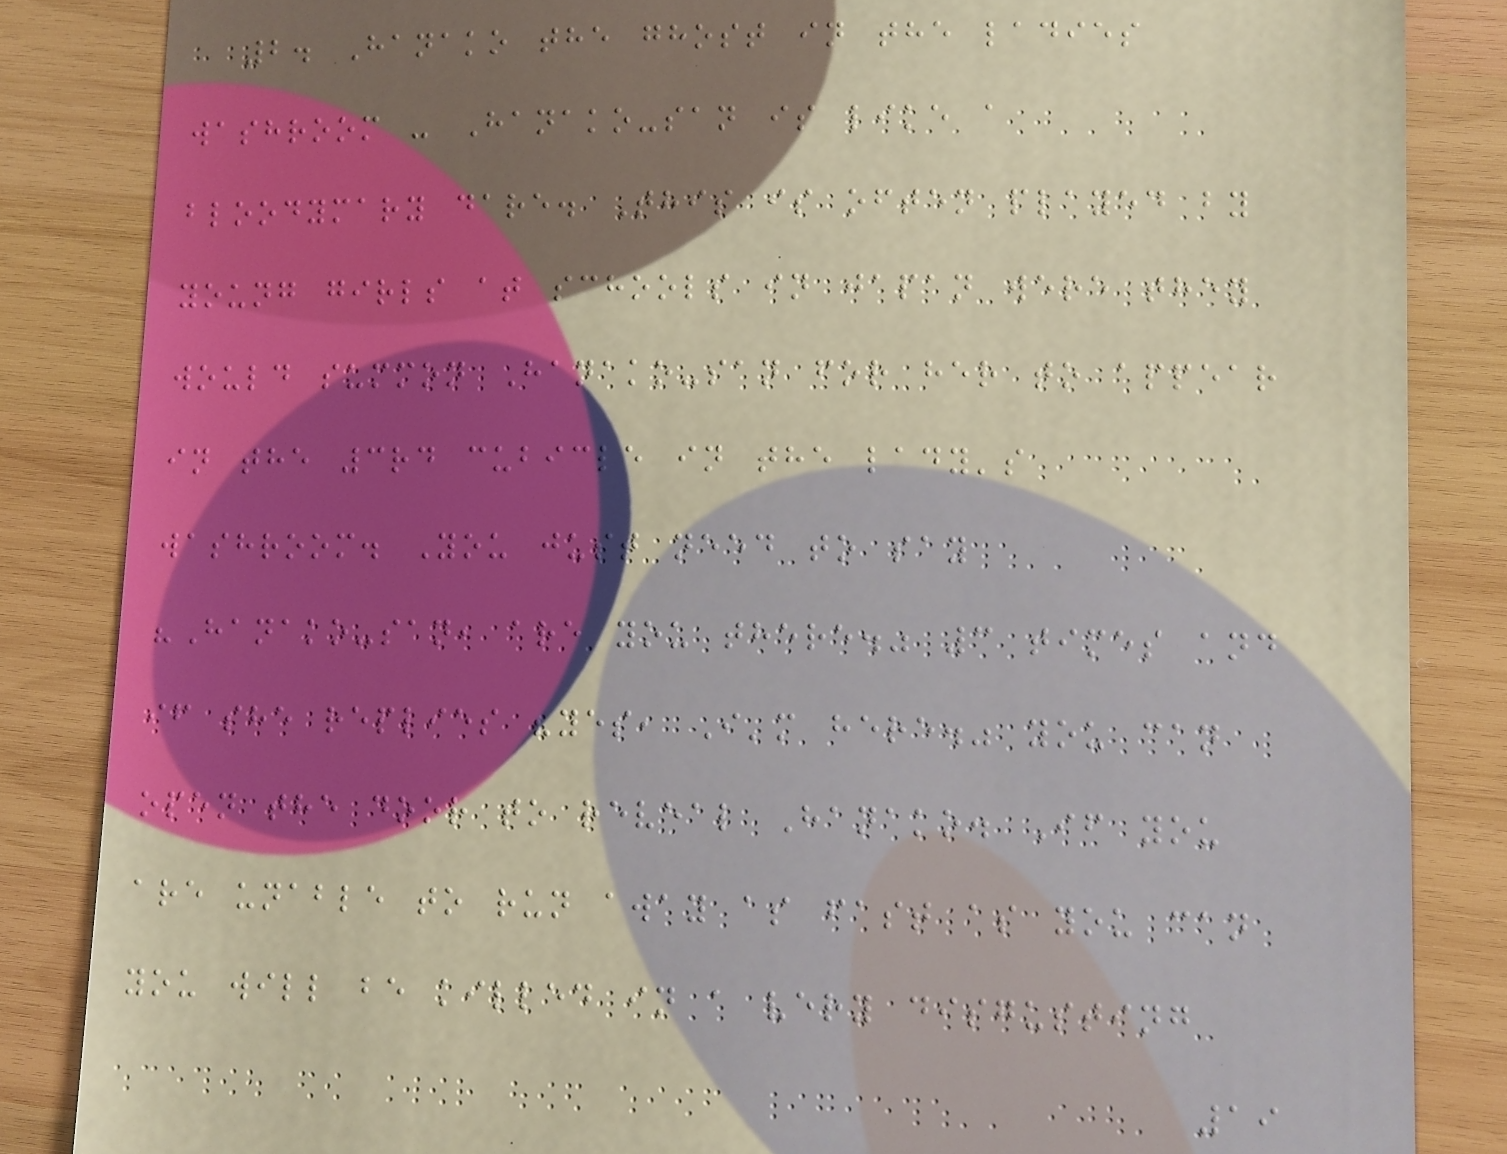2. Hanako the ghost in the ladies
washroom - Hanako-san is like a
bloodymary dare. This is often played by
young girls at schools in japan were they
would summon Hanako-san for her to appear
in the 3rd cubicle in the lady's
washroom. You just need to say
"Hanako-san, are you there." 3 times and
if she replies "yes, I'm here." you can
open the door to reveal Hanako. If you
are unable to run away as fast as you can
you will be killed in a very disgusting
19
